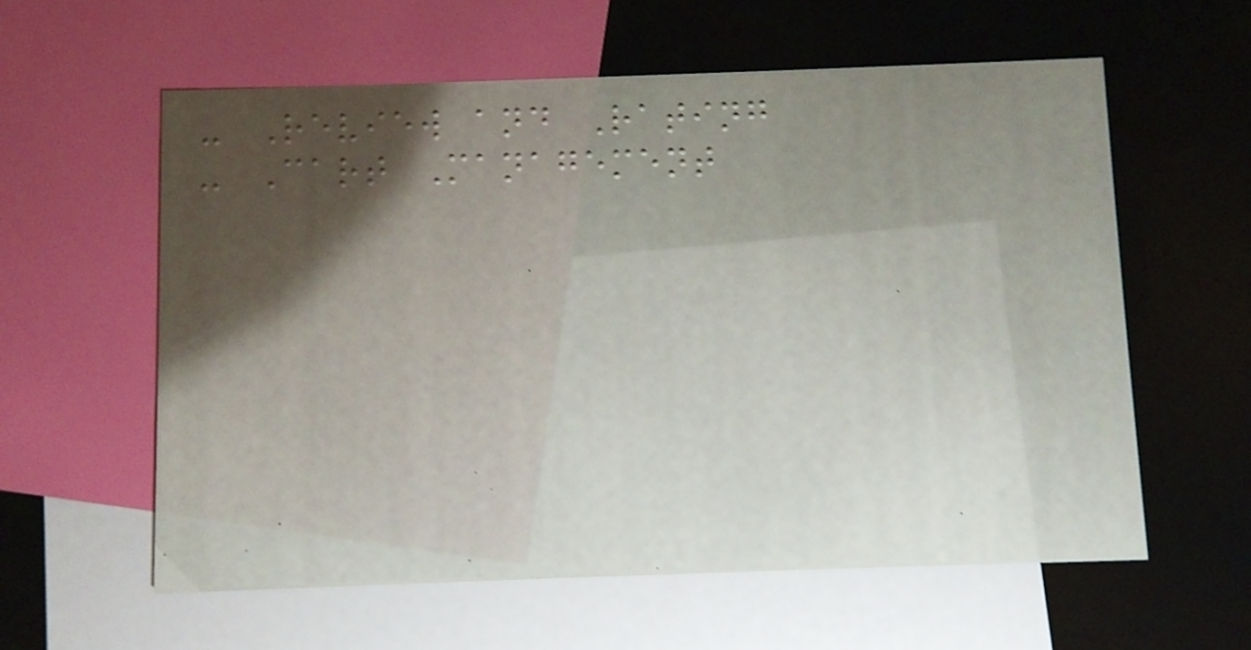- Review and Rating
- Cart Management
